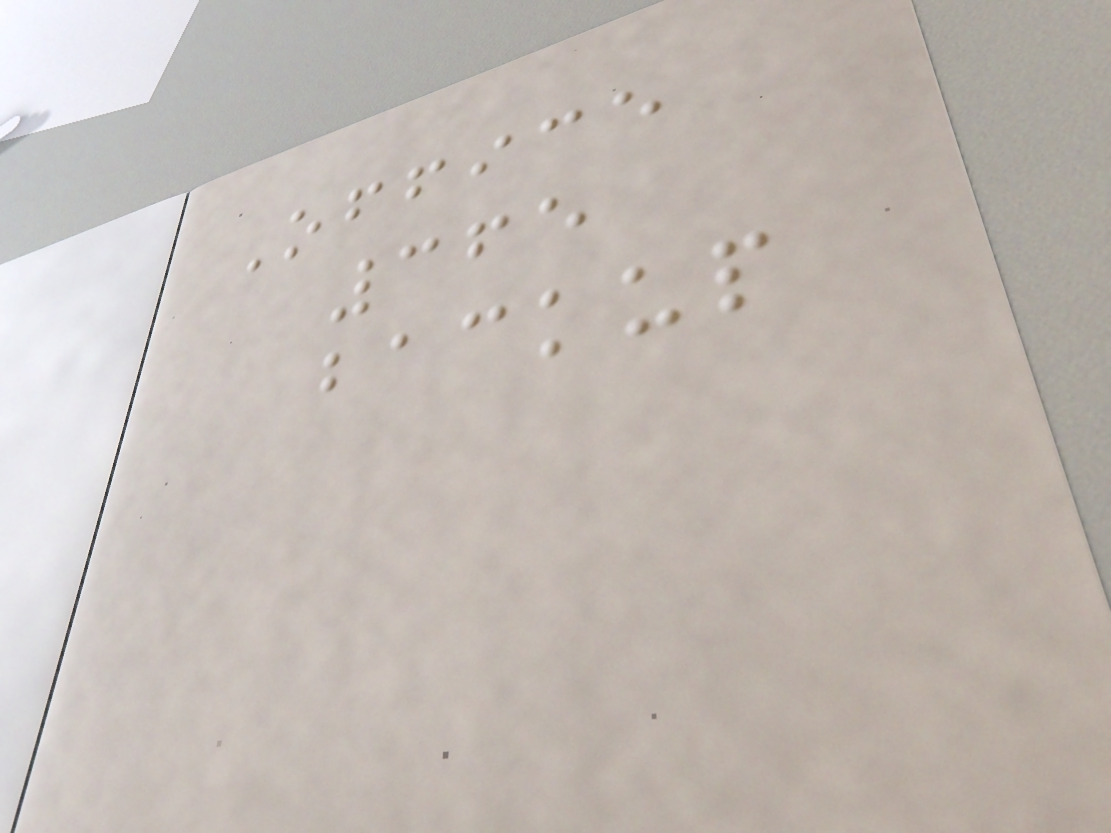Office
365
backup
